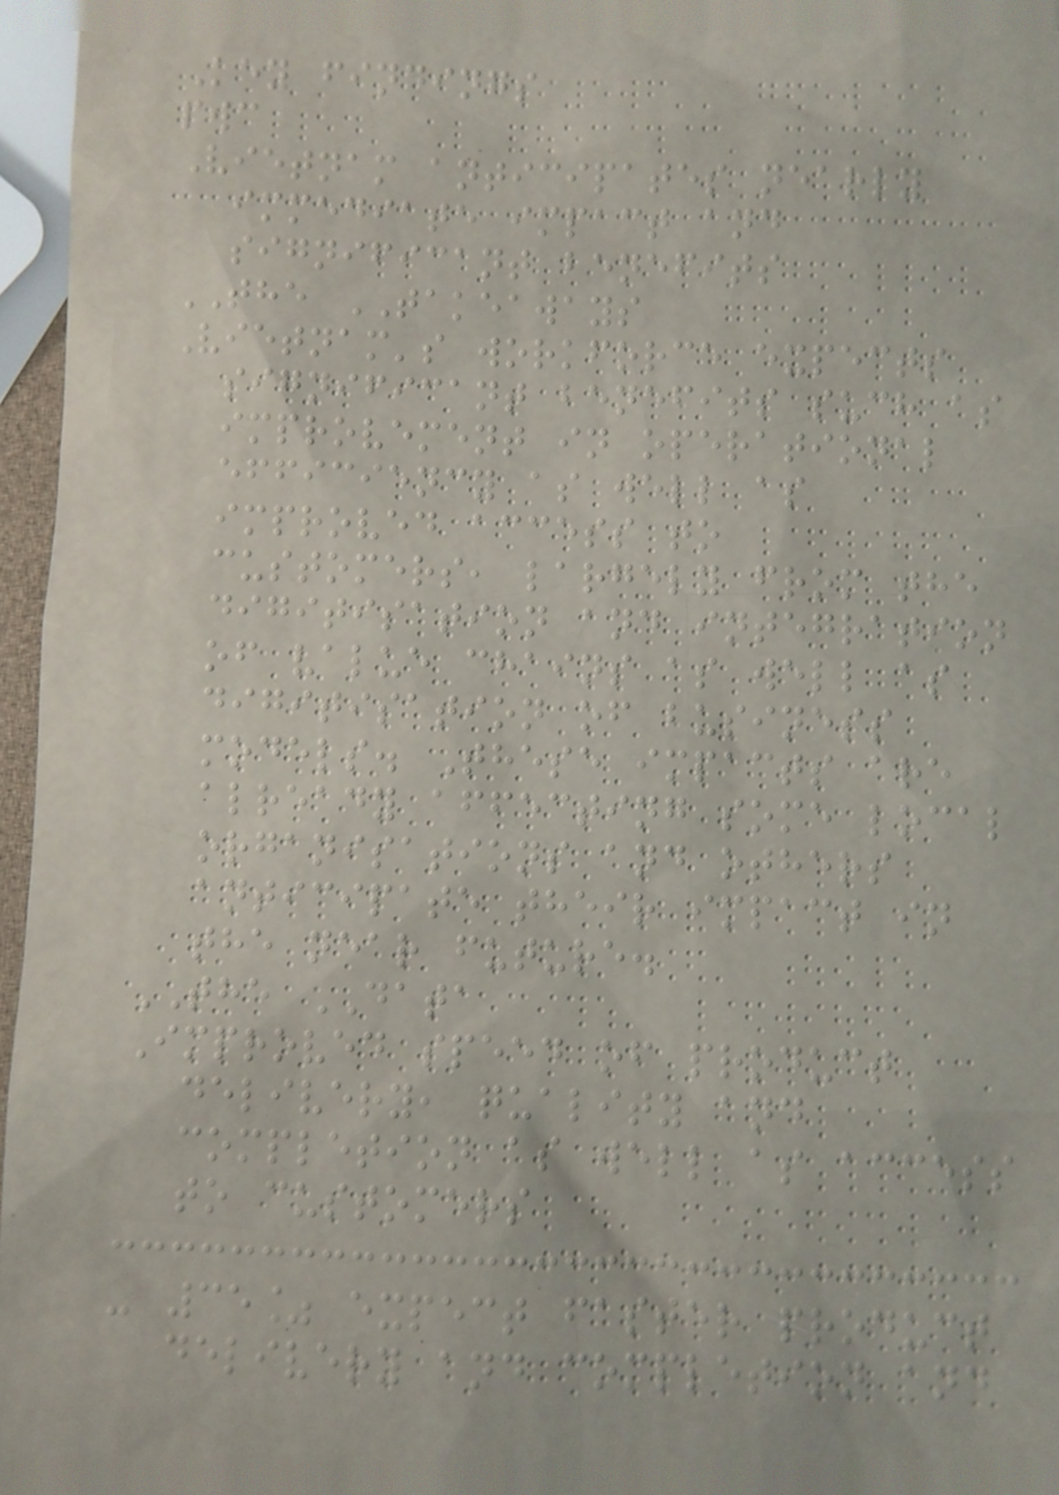Key findings
pwc
Vietnam anticipates nearly
immediate impact and
significant benefits
THE TAKEAWAYS
Vietnam's workforce expects
significant benefits such as
improvement in operational
efficiency as well as
improved access to
customers, largely from the
digitisation and integration
of value chains as well as
digitisation of business
models. These impacts are
already affecting some local
organisations and others
anticipate their impact in
the near future.
THE DATA
Improved speed of product
delivery, quality and
completion as well as access
to customers
- 35% expect faster product
delivery and completion and
